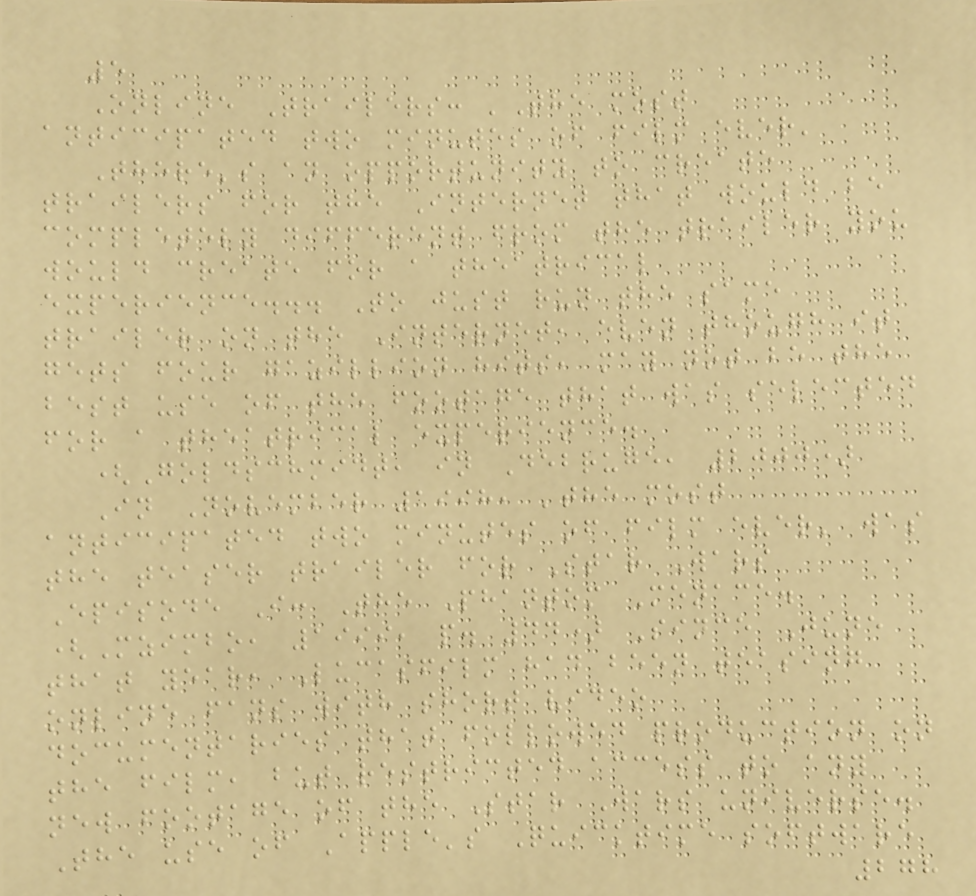5
Online Trailers: 'The most
anticipated two minutes of film ever'
There's an opportunity to create
trailers for the Internet that would be
completely different from the trailer you
would create for a theatrical
experience... To just run the same
trailer on the Internet, even though it
gets four gazillion hits, may not be the
best use of the footage that was selected
for a theatrical experience.
(Goldschmidt, in Debruge, 2000)
In November 1998, 'the most
anticipated two minutes of film ever' was
the teaser trailer for Star Wars
Episode I: The Phantom Menace.
(Mzimbo, 1999, p. 44) Since June
that year, Lucasfilm had been teasing
online fans with short video
documentaries that followed production on
the film, but restricted access to any
new footage of the Star Wars universe.
The use of Apple's Quicktime software
278
